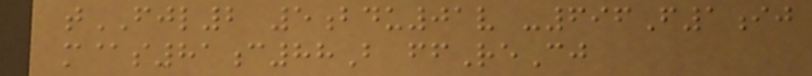tFJL2 5bdu01v -696F1ij
m@s81c88B ffReCj
